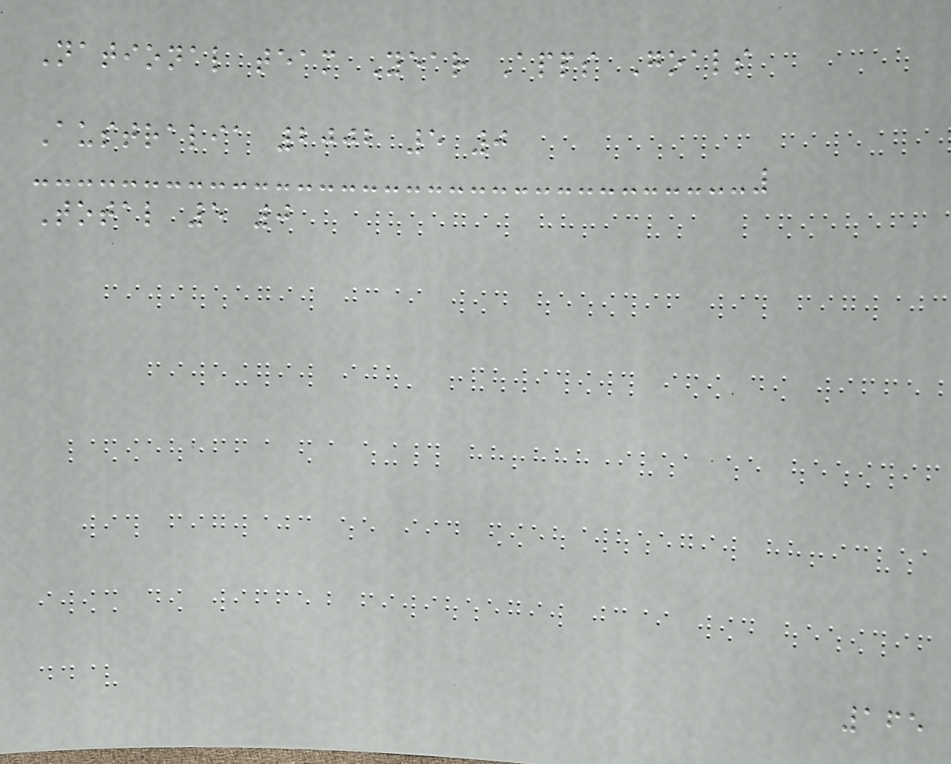National team Year Apps Goals
Australia 2002 5 0
Total 5 0
165
